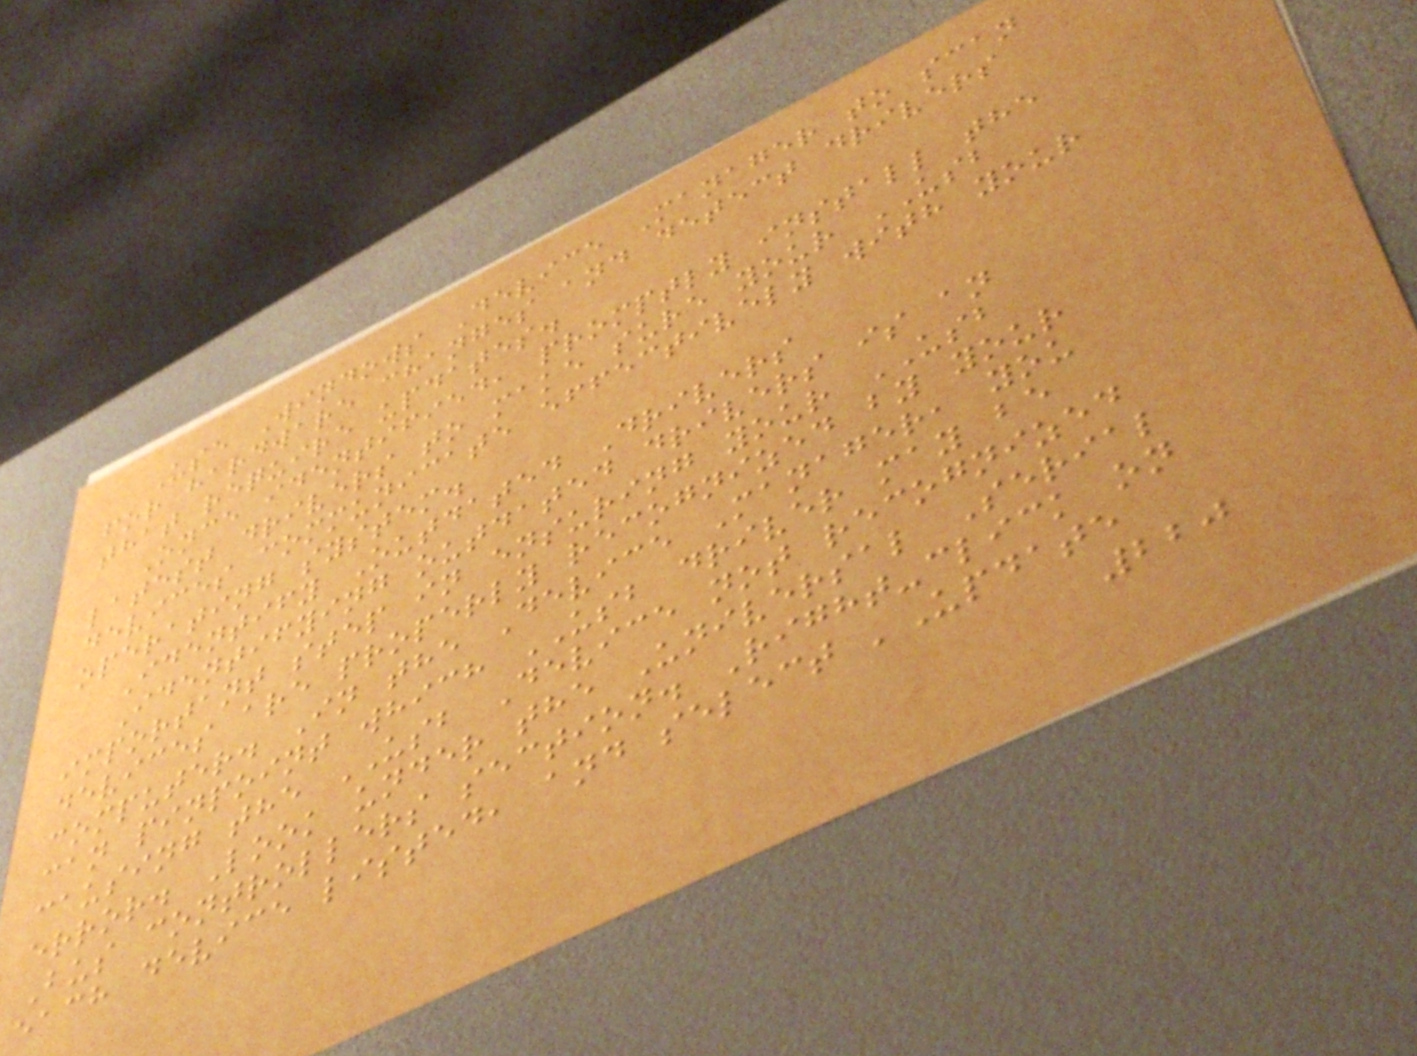Use Windows Device Manager to scan
for hardware changes and detect drivers
that require updates.
Once identified, promptly install the
latest drivers to make sure your USB
devices communicate effectively with your
operating system.
Identify Outdated Drivers
Identifying outdated drivers is an
important step in ensuring your USB
devices are properly recognized by your
computer. In the Device Manager, you
can pinpoint which USB driver may be
causing the USB Device not recognized
error. Look under the Universal Serial
Bus controllers section. Right-click on
each device listed, and select 'Update
220
